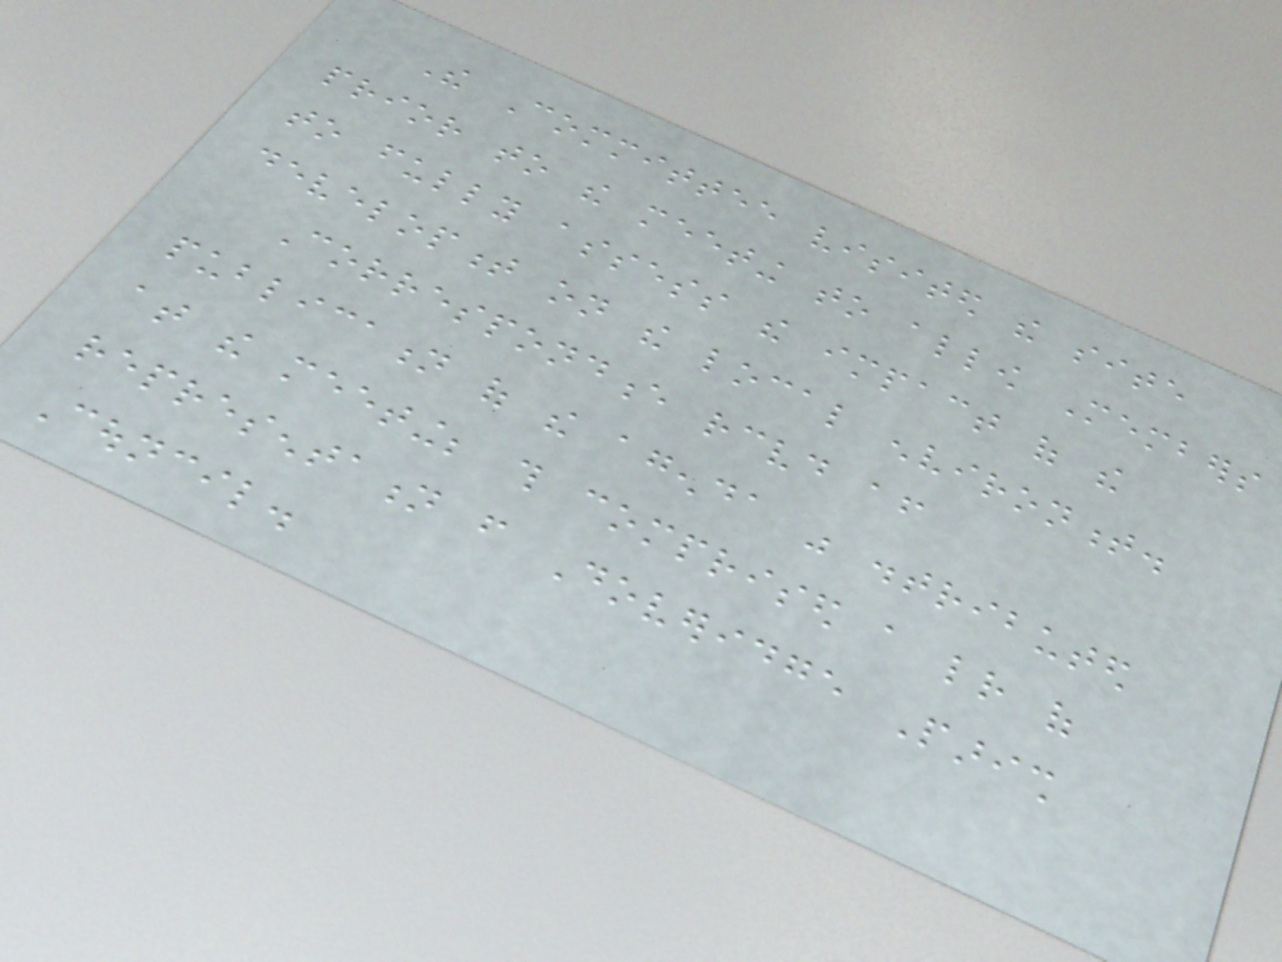The Committee visited the site
prior to the meeting to allow Members
to fully assess the impact of the
development on the local environment.
Correspondence received after
publication of the agenda was distributed
at the meeting; this comprised a letter of
representation from Doveridge Parish
Council.
